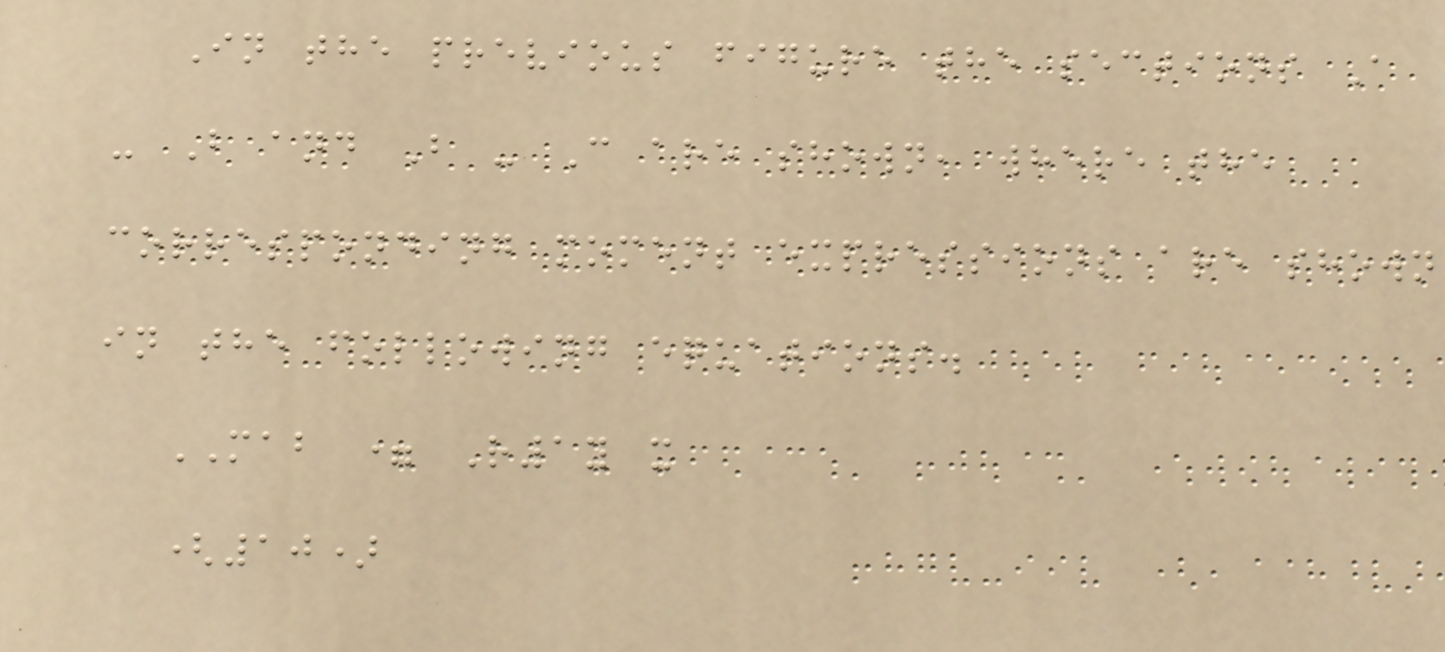In the previous figure the sections A
- B and B - C are shown, where the
corresponding moment expressions are shown
in the following equations.
MAB = R1y x
(10)
